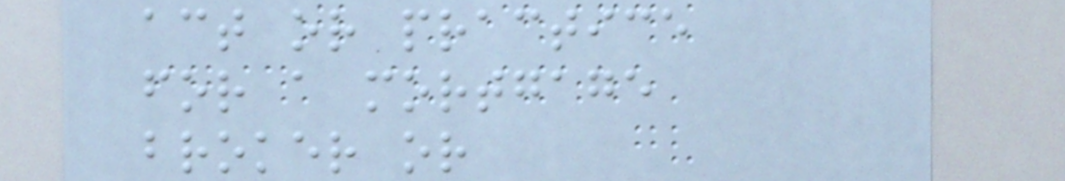act or practice
for a mortgage
broker or
